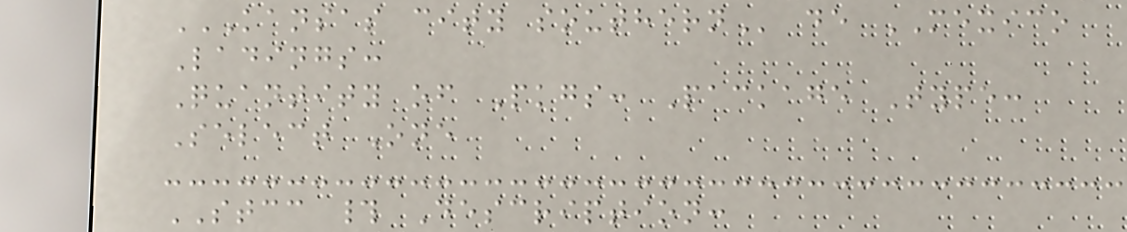KANSAS CITY SOUTHERN de MEXICO
Ladings:
Quantity of Pkgs: Package Type:
Select One
STCC # Description:
